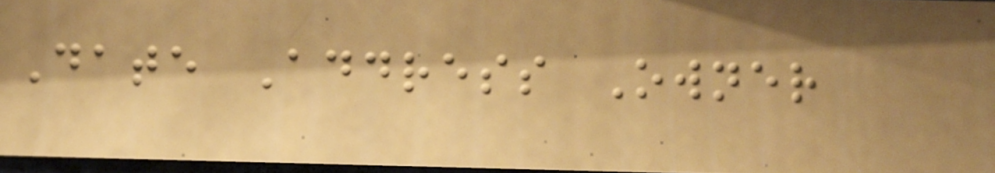Date Address Owner
